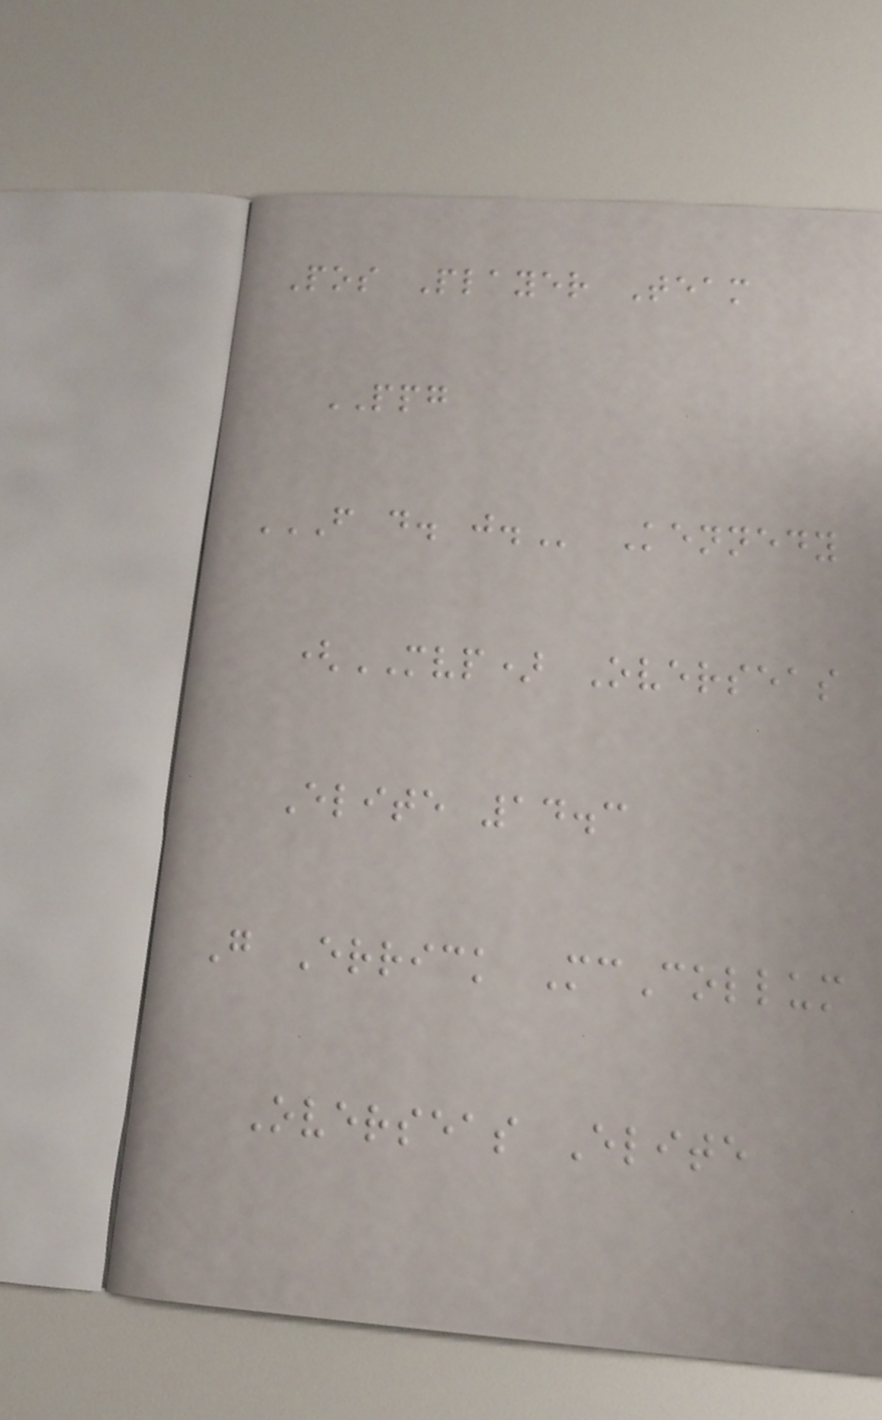Pos Player Team
PPG
F D. J. Kennedy
(MVP) Overseas
Elite 14.3
G Errick McCollum
Overseas Elite
